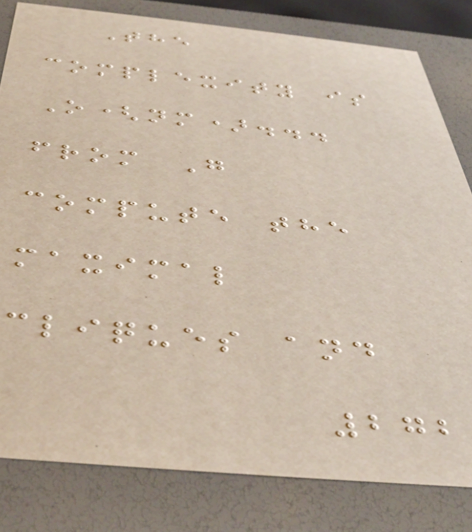The
complexity is
O(nm)...
from G
compute the
maximal
cliques and
272
